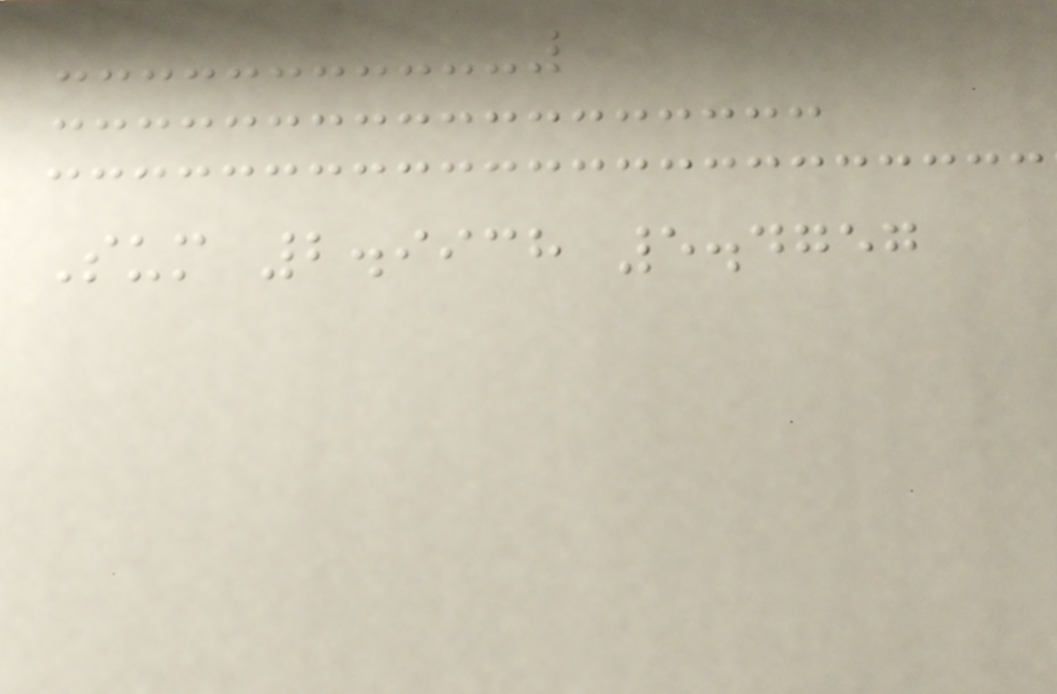Sum 2.9938 5.4757
